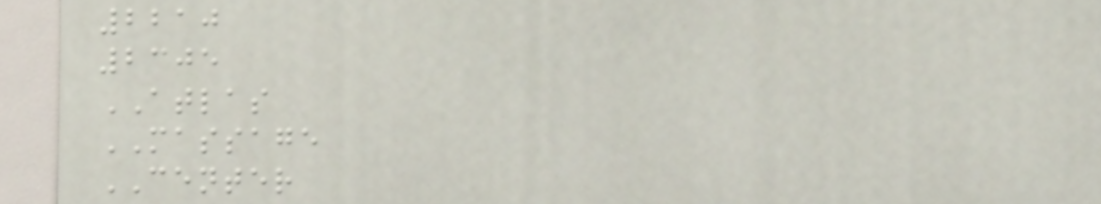2210
2305
ATLAS
MASSAGE
CENTER
